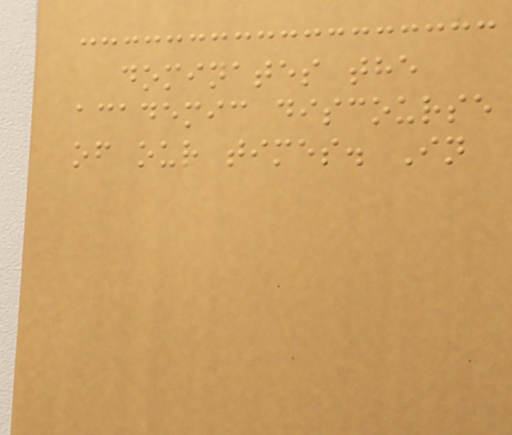dominates the
academic discourse
of our times. In
